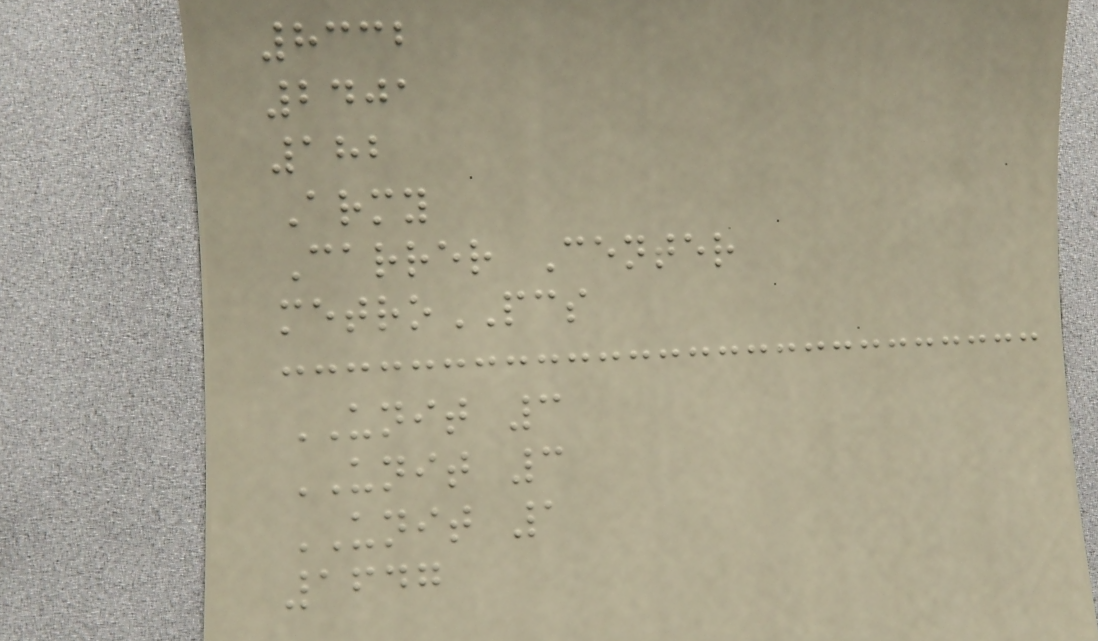8332
2401
182
Army
Carrer Center
metroPCS
UNIT 3
UNIT 3
UNIT 1
1647
